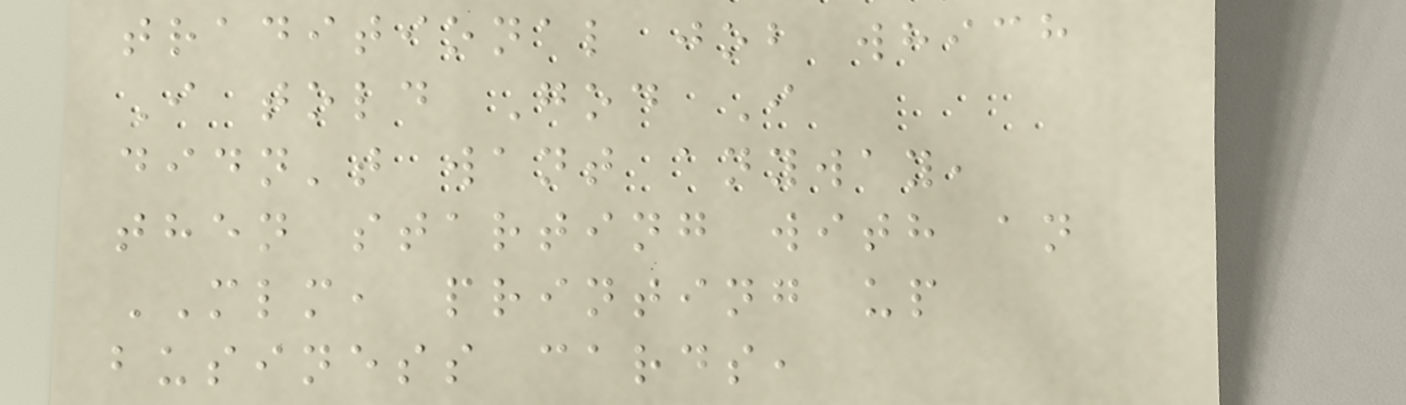traditional job which
I told God I
didn't want anyway,
then starting with an
MLM, printing up
business cards,
